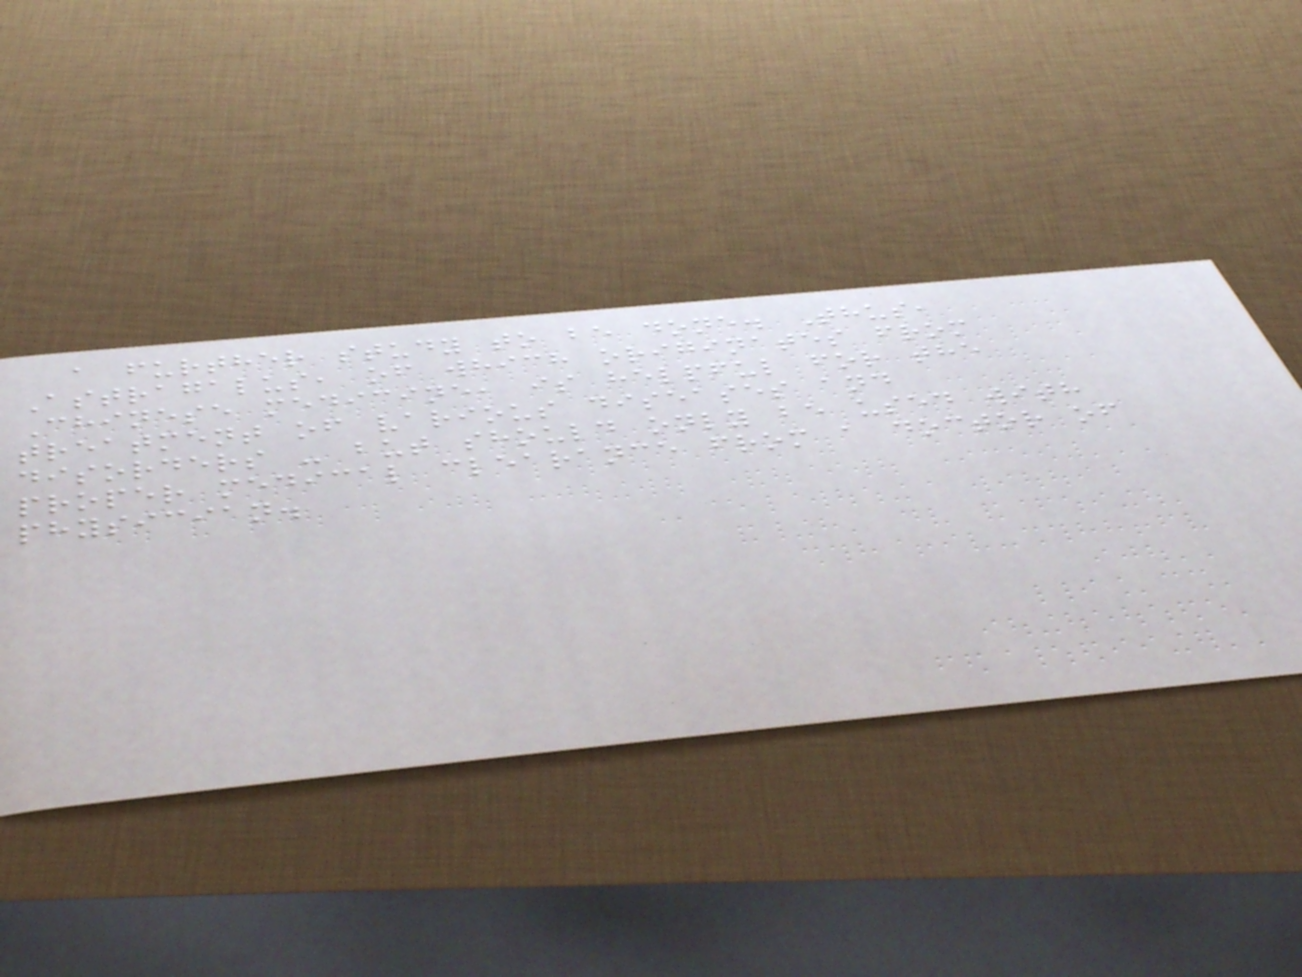a further study to be done. Thus,
Astragalus, of which originates from
Chinese medicine, is helpful for the
treatment of various diseases and
disorders - but should only be used with
proper medical clearance from a doctor of
physician.
